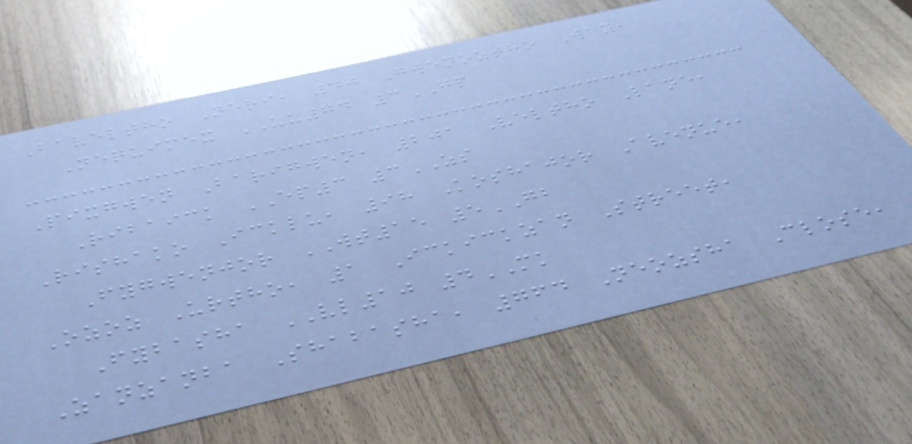Baveltho Neri, 40 Gwenoztho Way,
Nequimex UU74 3GP
Pixgwen Barigwen, 201 Veltho Lane,
Ribaick EP3 3ZS
Rishako Icklu, 98 Koshajor Avenue,
Fygwenjor WT15 5GB
Ozoz Urtho, 1 Ickickzan Street,
Fybasha VL10 4MK
Zanzanba Shabasha, 764 Neozsha Close,
